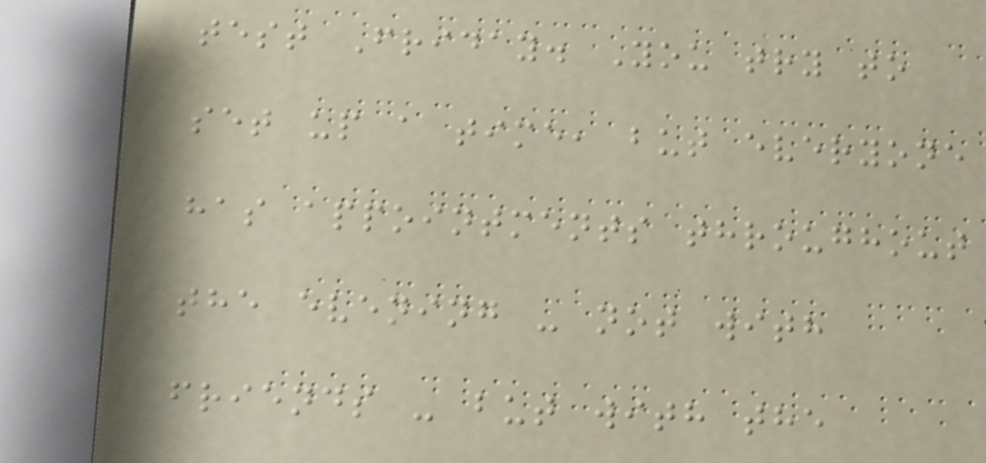test Friday. You try to
set up a time, but everyone
has appointments throughout
the evening - not with
friends - but with the
